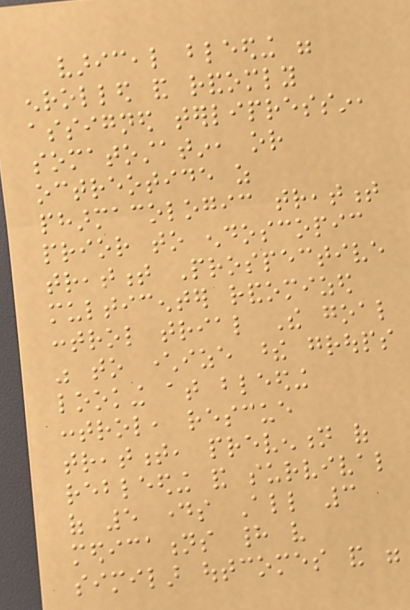variceal bleeding were
enrolled and randomly
assigned terlipressin,
somatostatin, or
octreotide as
pharmacologic treatment
prior to endoscopic
treatment Prospective
multicenter randomized
control trial The goal
was to characterize these groups
looking at bleeding
control, rescue
treatment, prevention of
rebleeding and survival
of 5 days All 3
medications had very
similar outcomes and were
